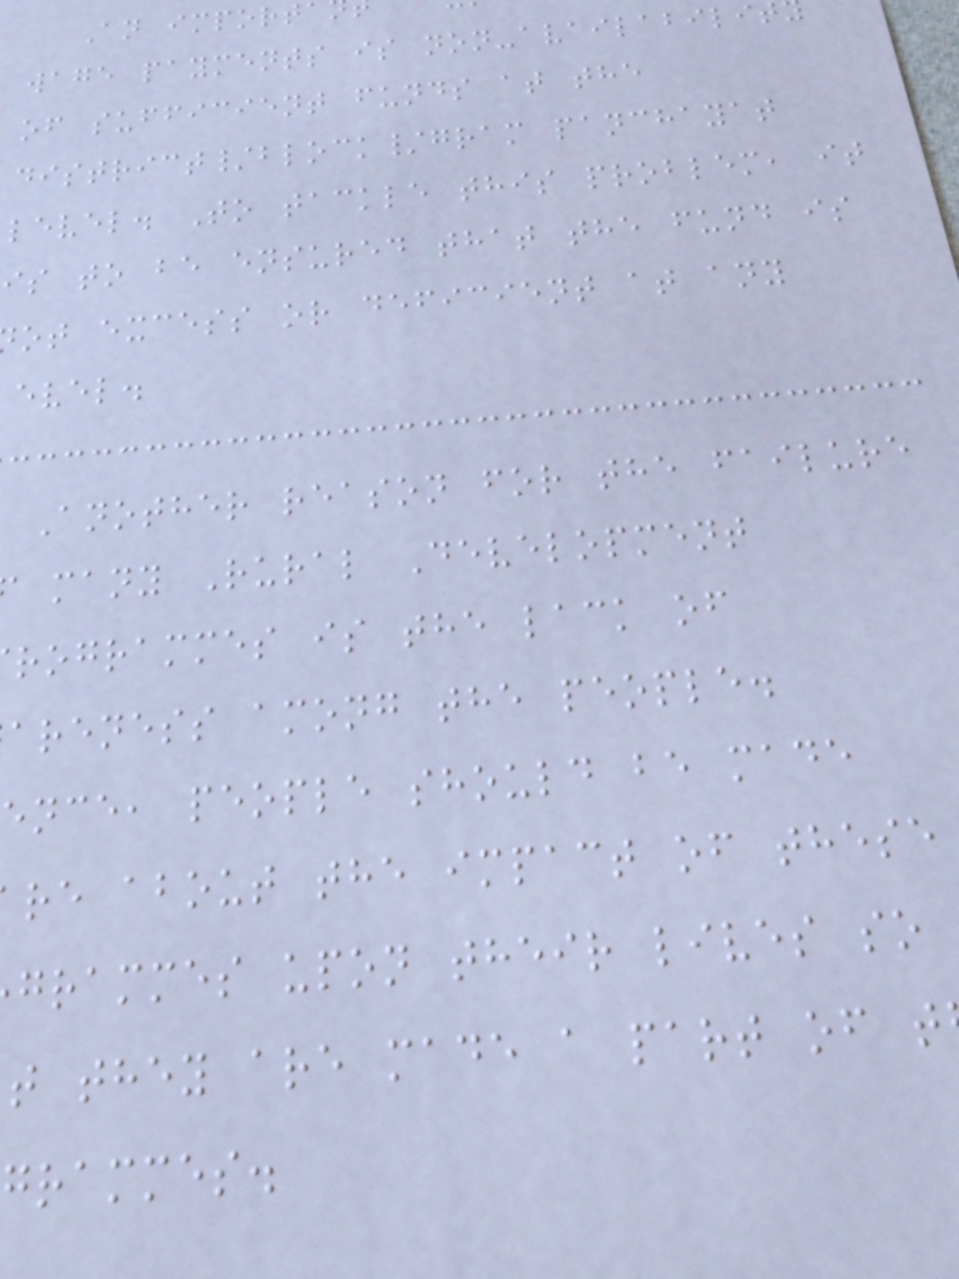An import
wage payments is non-availabilit
of sufficient funds at the
district/block/gram panchayat
level. To tackle this problem, it
is to be ensured that the fund is
ot excess or deficient at any
evel.
Another reason for the failure
many Rural Development
rogrammes is the lack of
areness among the people.
ence, people should be made
re about the impact of these
grammes upon their lives so
t they are made a part of t
grammes.
